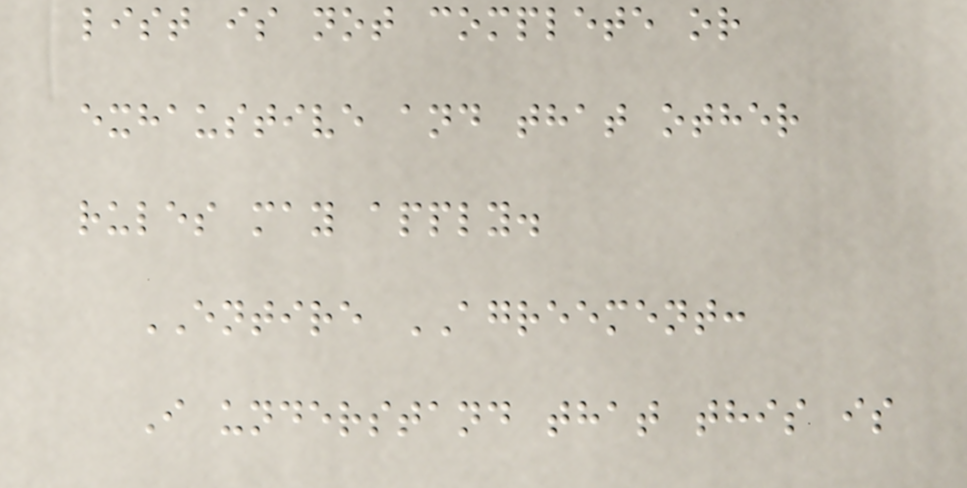list is not complete or
exhaustive and that other
rules may apply.
ENTIRE AGREEMENT:
I understand that this is
